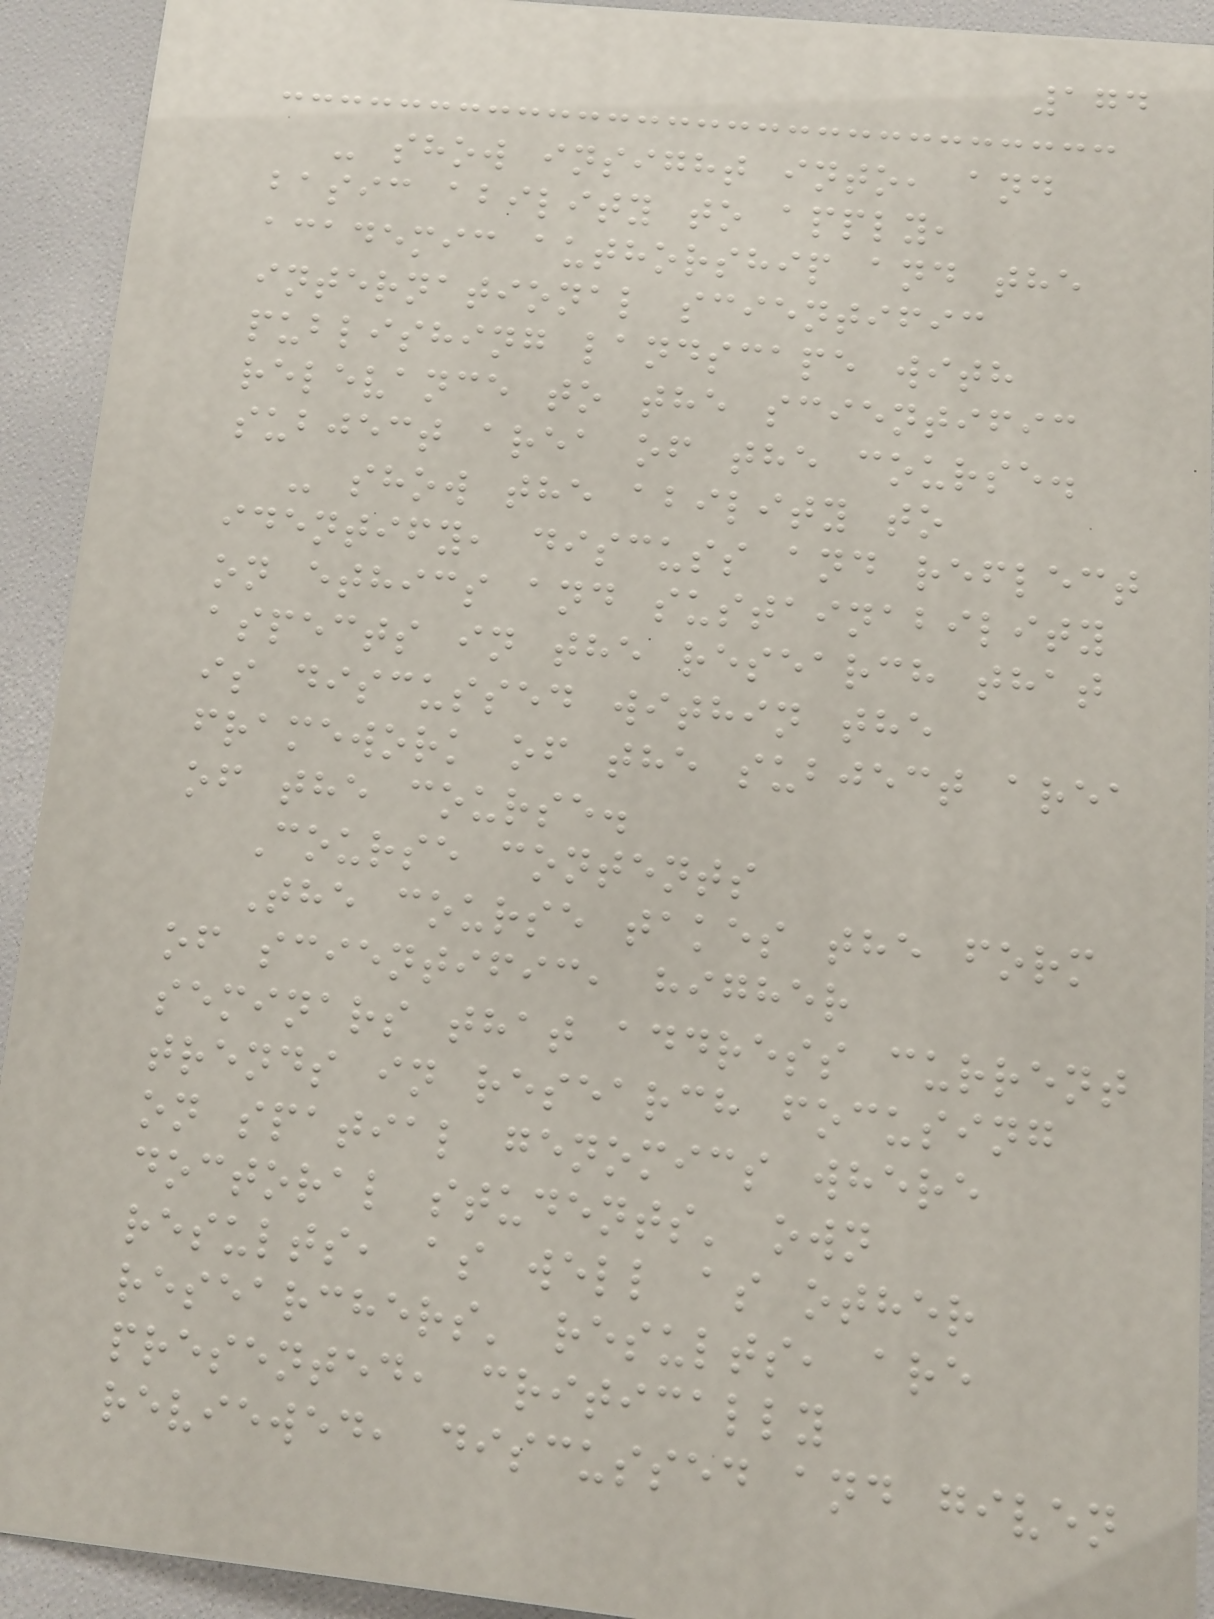174
- show insight into, and
basic ability to apply,
academic authorship and the
international scientific
publishing landscape with
relevance to the scientific
subject area of the course.
- show the ability to
identify, discuss and reflect
on ethics and sustainability
aspects in the research that
is discussed within the
framework of the subject area
of the course.
Course contents
The course takes the form
of scientific, higher
seminars that address current
trends in research focusing
on spatial genomics where
doctoral students' own
results, as well as other
researchers' results, are
presented, critically
reviewed, discussed and given
